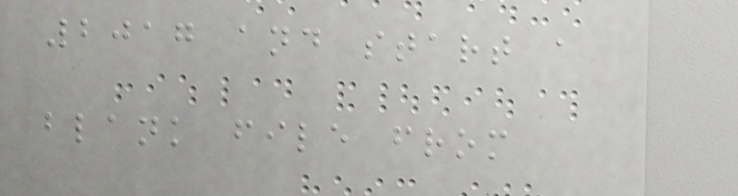2017 and start a
blank file from
